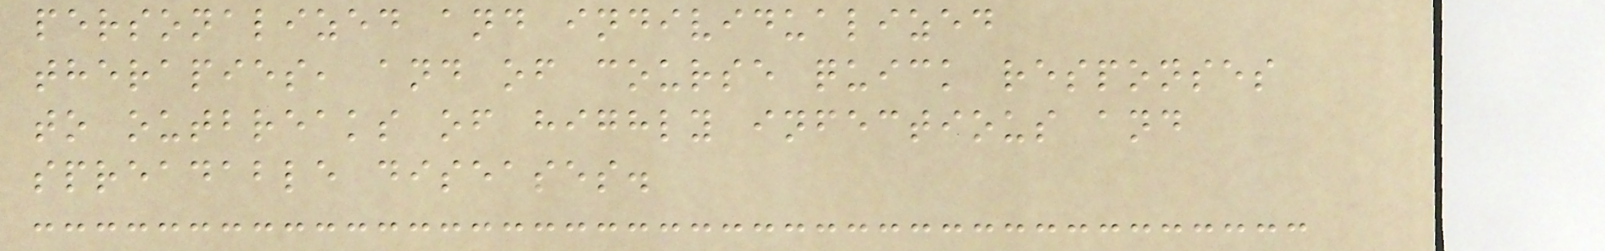personalized and individualized
therapies, and of course quick responses
to outbreaks of highly infectious and
spreadable diseases.
